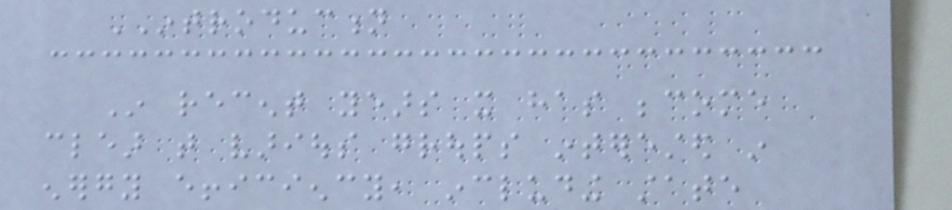INTRODUCTION
In recent years it has become
clear that various groups interested in
energy efficiency, including state
